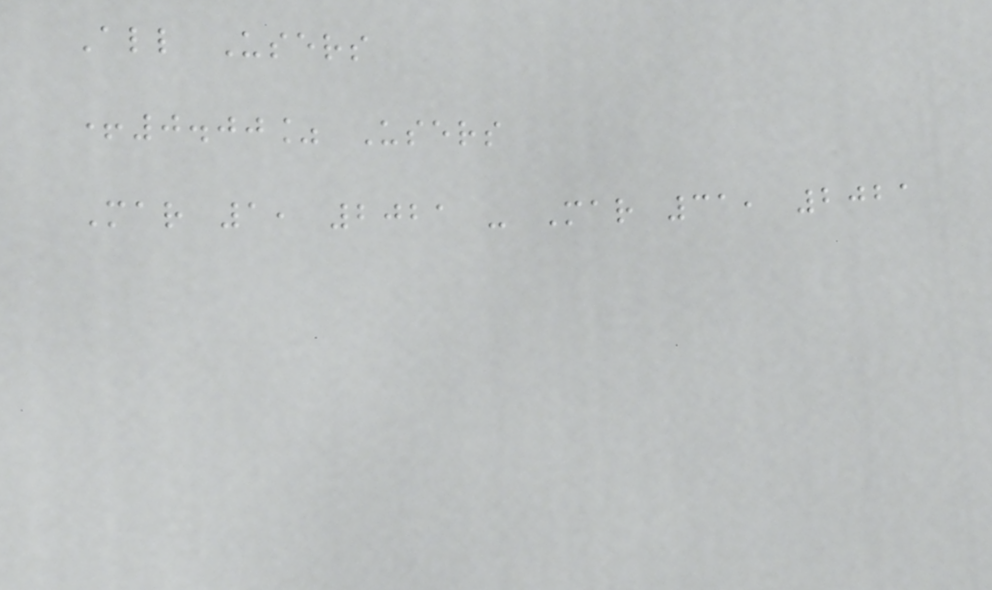All Users
+0.00% Users
Mar 1, 2021 - Mar 31, 2021
